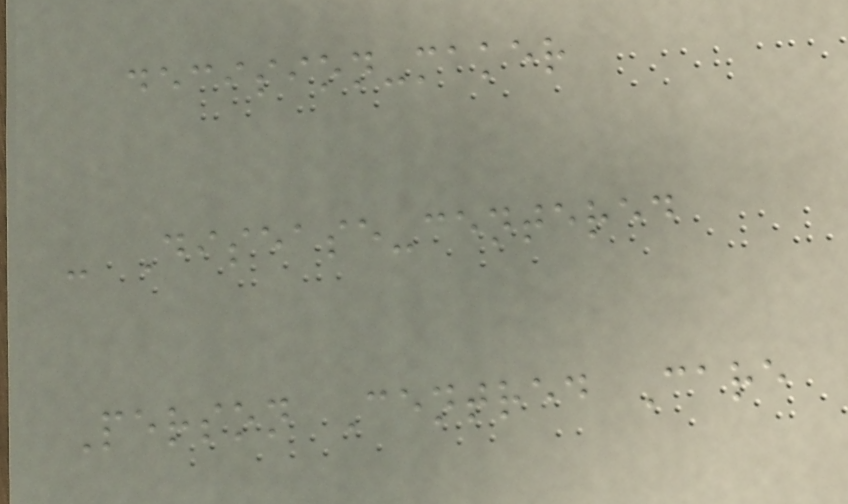decision-maker
- Disease-centered
Person Centred Care
